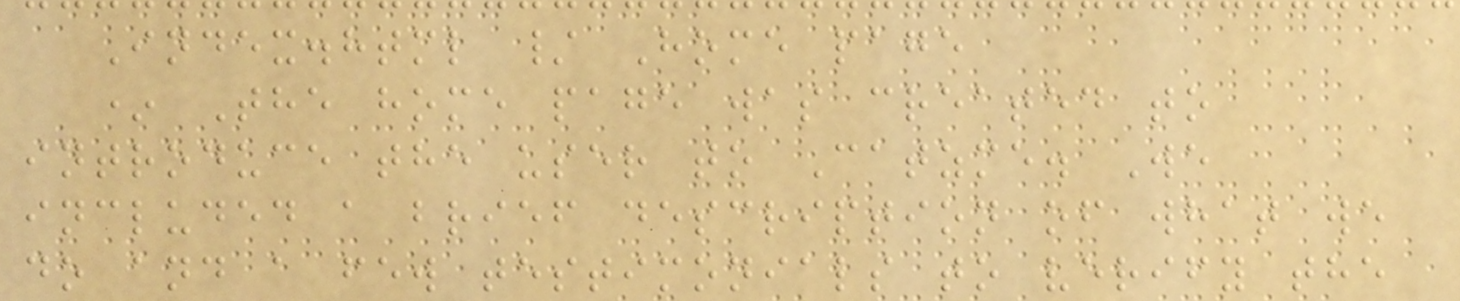Index.html / Home page
* The home page was created to
introduce the user to Catzme. We
included a brief description of what we
do and a few testimonials to verify the
